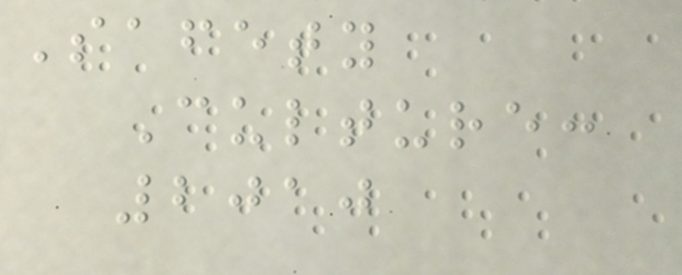Safety
Culture:
2010
